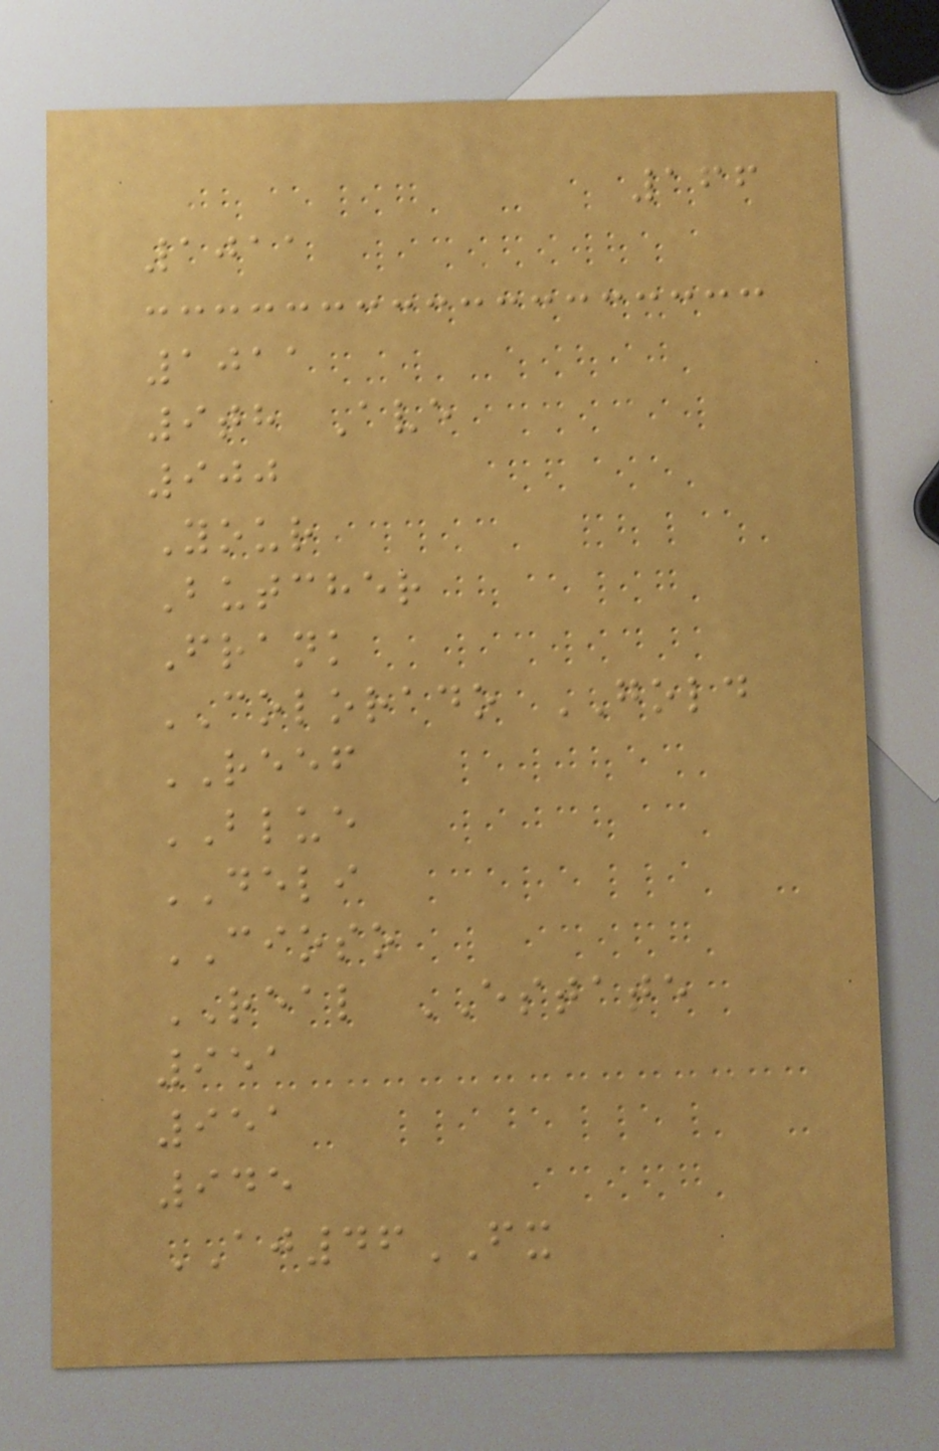166
1011
1011
9th Ave
900
Your
Butcher
Frank
COLORADO GOLD
REEF
BLUE
DELI
CIOSO
REAL ESTATE
951
951
945
AJ46FX
